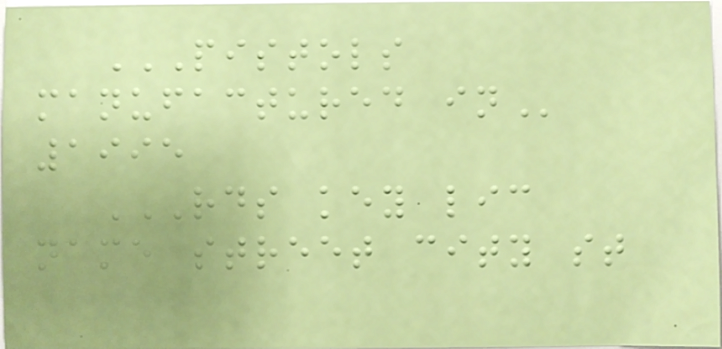PISTOLS
MANUFACTURED IN
1995
RDS KEY LIC
NAME STREET CITY ST
